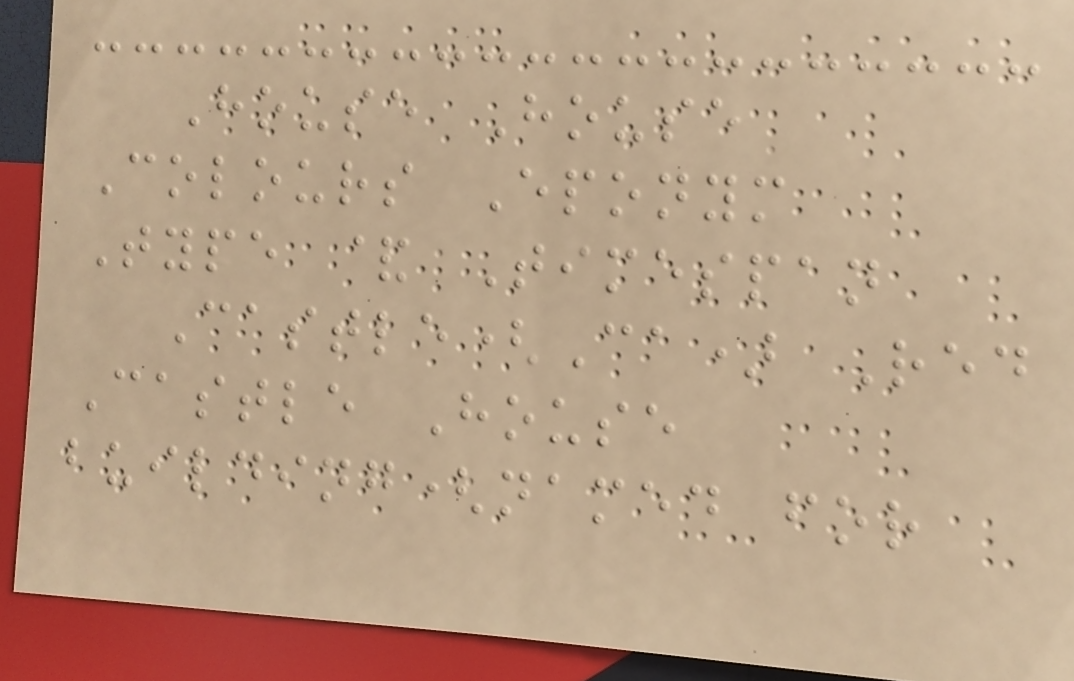House House
Colours Eponym
Type & Timespan
Castle(Ca) Red
Castle House
building(named for
